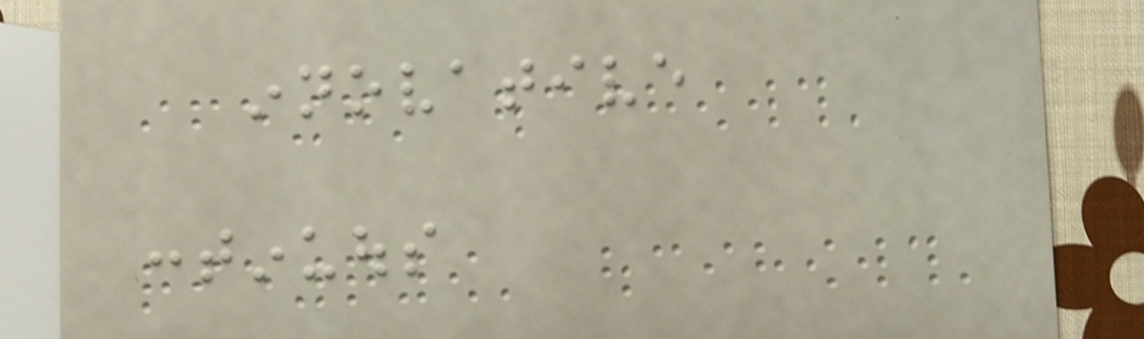innovative
continuous
